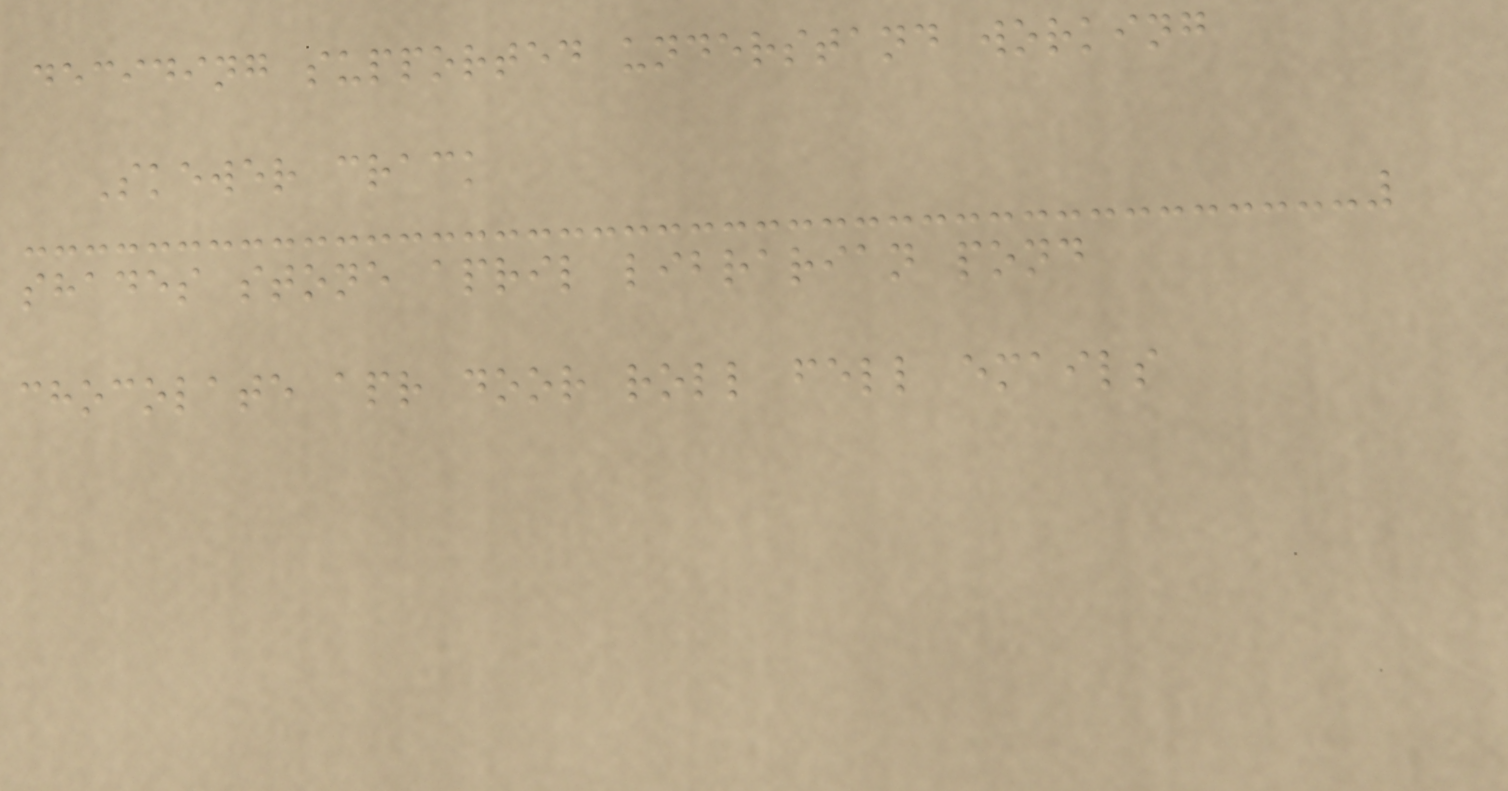deciding supported understand working
Skewer crack
shades stone april librarian pond
chocolate apr door roll fell emails
